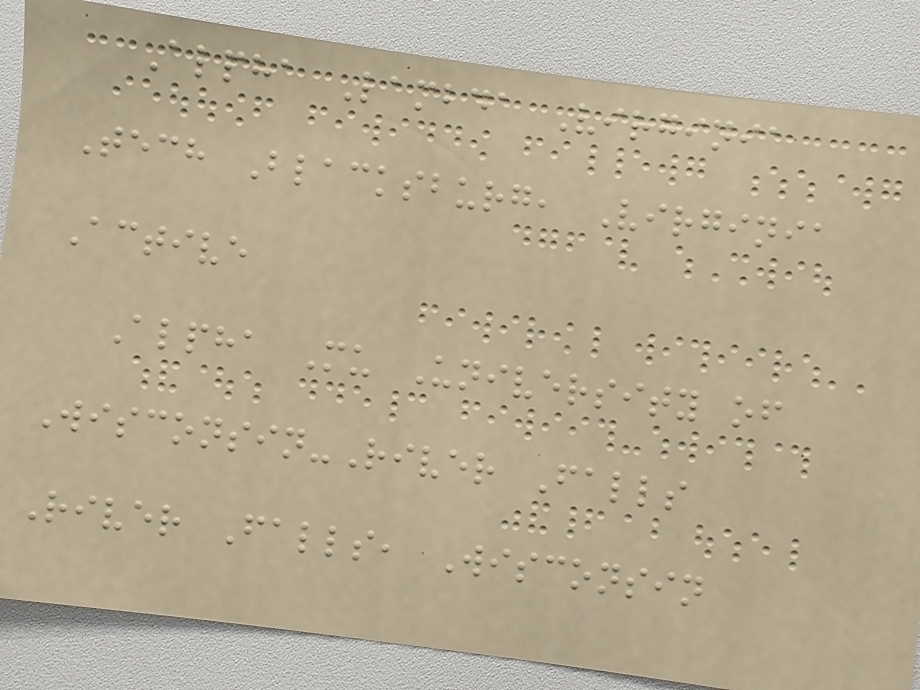Alpha Lambda Virginia
Tech Blacksburg, Virginia
Active
Alpha Mu University of
Wisconsin-River Falls
River Falls, Wisconsin
